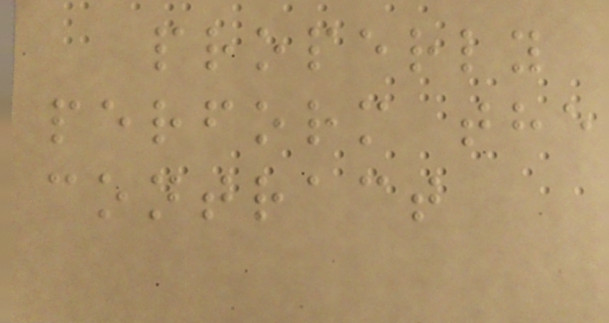properly
perform the
contract
